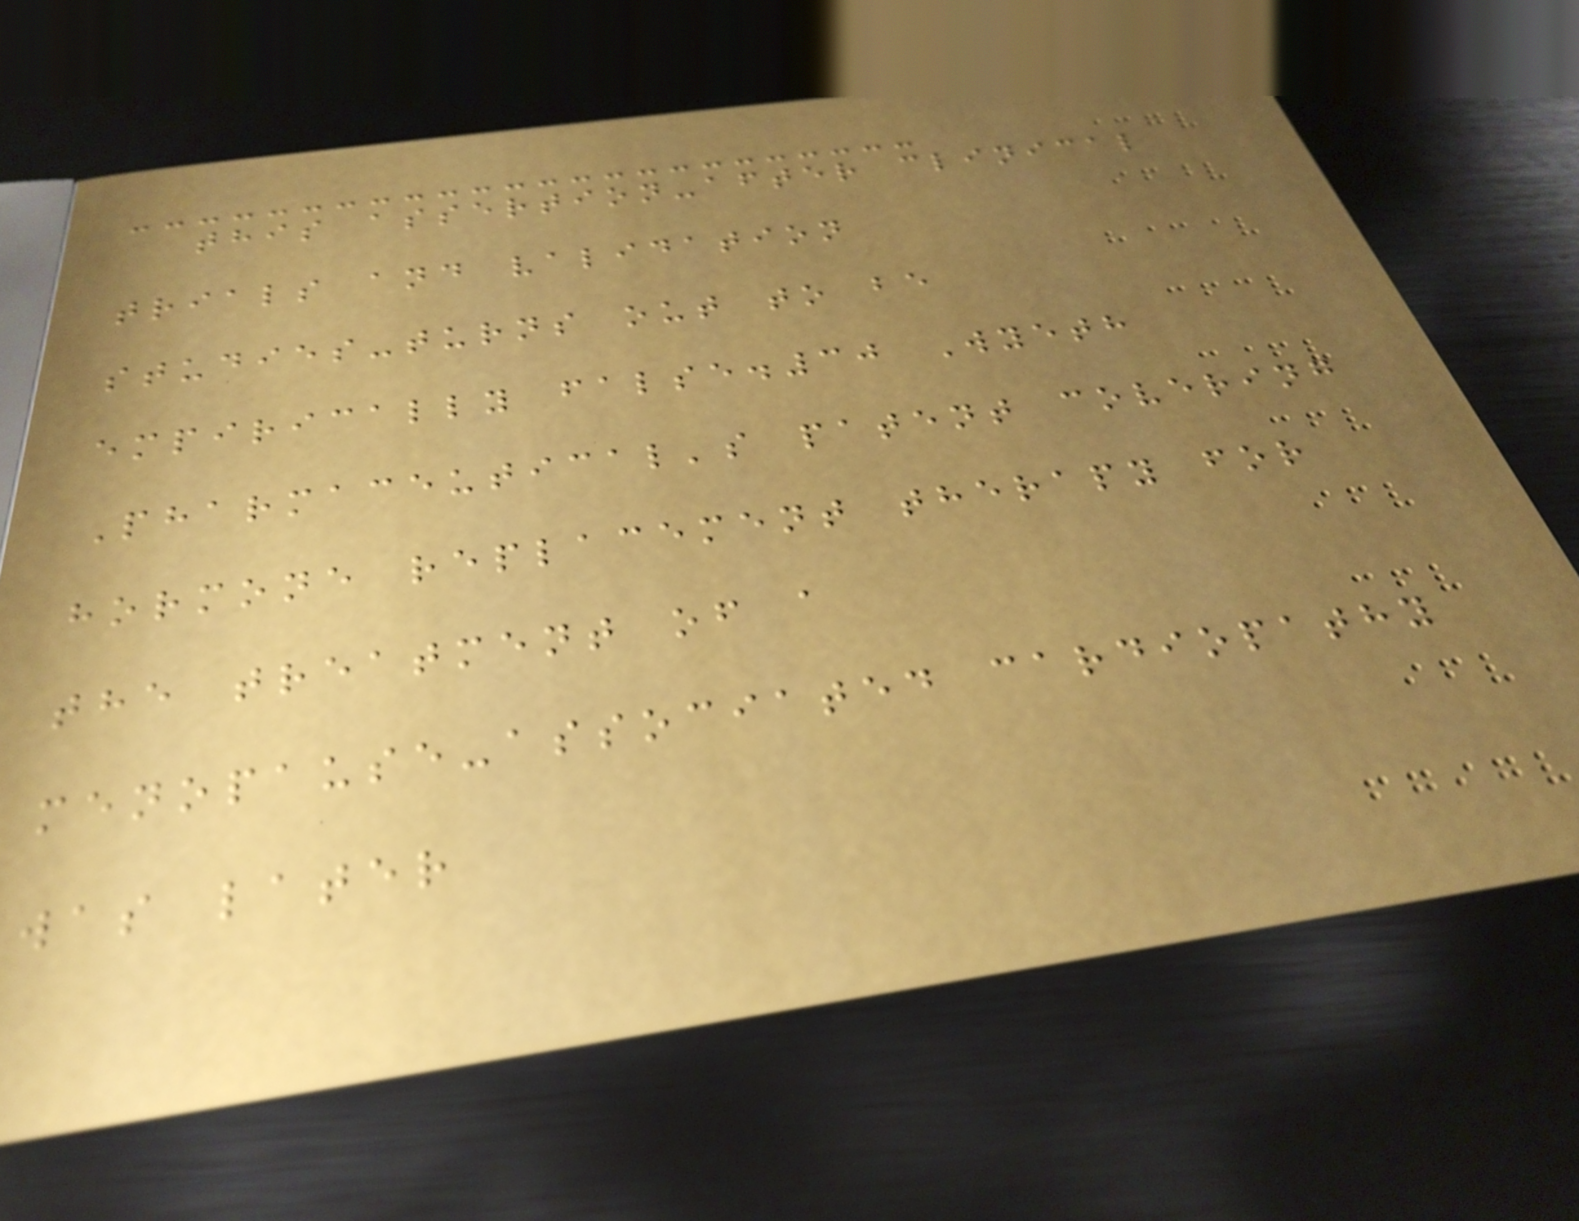this assertion-after clinical
trials and validation
studies-turns out to be
empirically false.30 Wyeth
Pharmaceutical's patent covering
hormone replacement therapy for
the treatment of a
menopause-associated cardiopathy
was later
